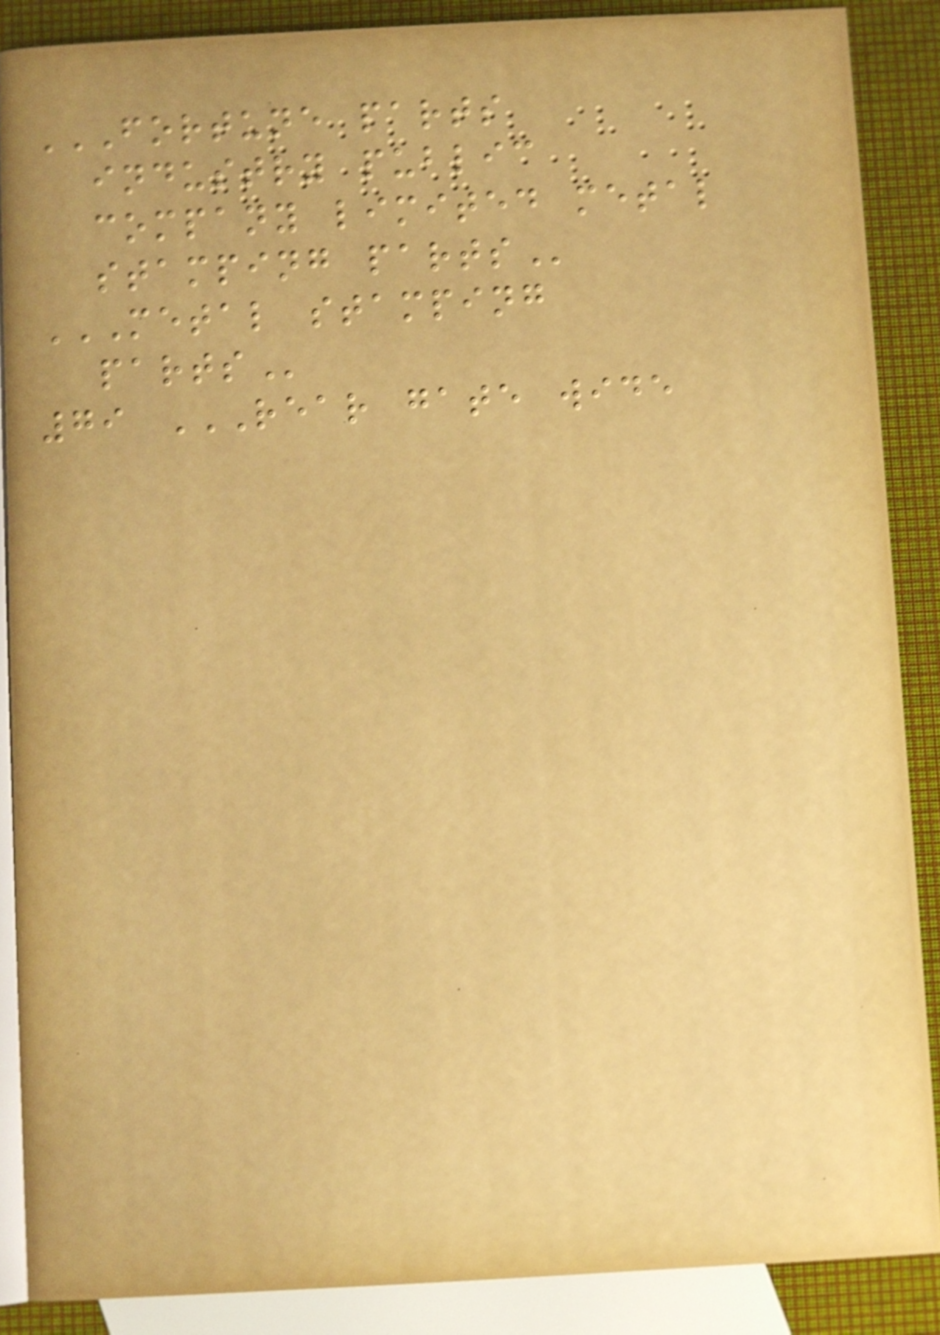FORTUNE PARTS
INDUSTRY PUBLIC
COMPANY LIMITED METAL
STAMPING PARTS
METAL STAMPING
PARTS
79 REAR GATE WIDE
